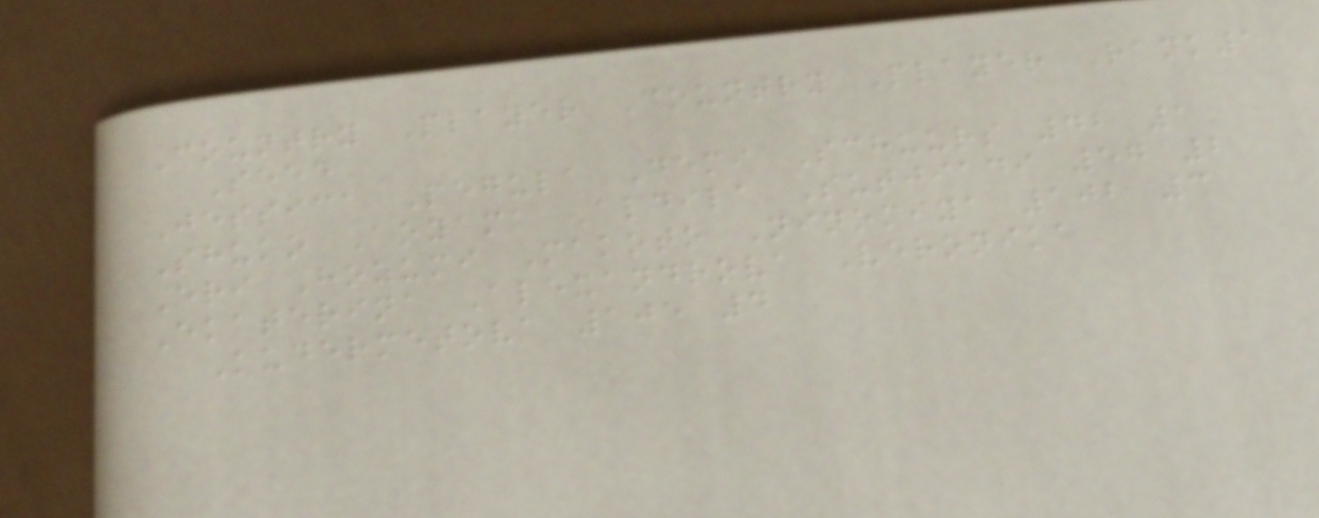Country Player Country Player Rank1
Seed
Jessica Pegula Demi Schuurs 42 1
Shuko Aoyama Aldila Sutjiadi 57 2
Eri Hozumi Makoto Ninomiya 102 3
Ekaterina Alexandrova Veronika
Kudermetova 105 4
